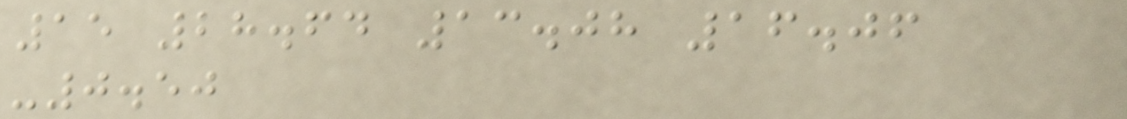15 28.64 13.08 16.06
-0.50
